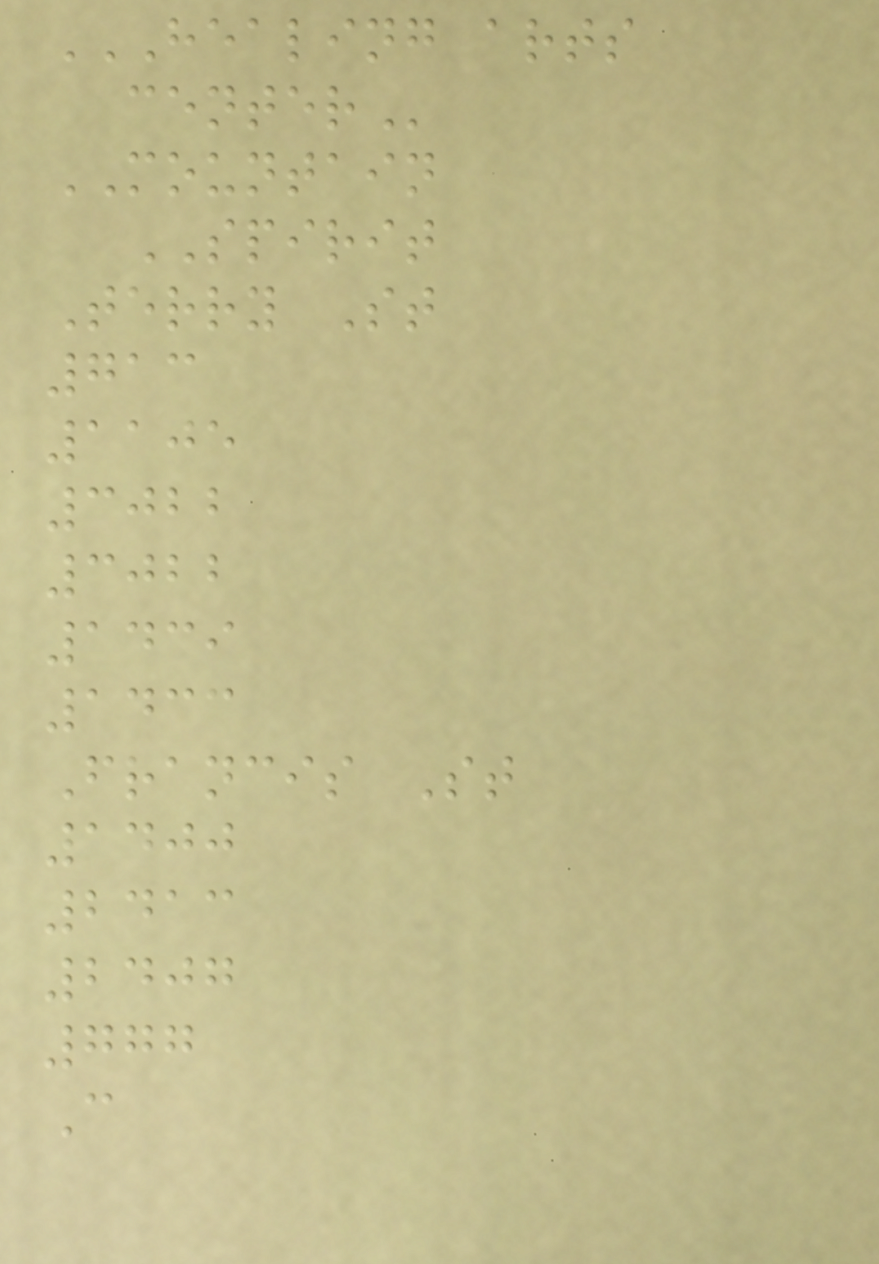HEALING ARTS
CENTER
MOUNTAIN
SPIRIT
Terry St
713
1105
3022
3022
1439
1433
Francis St
1400
2413
2407
777
C
